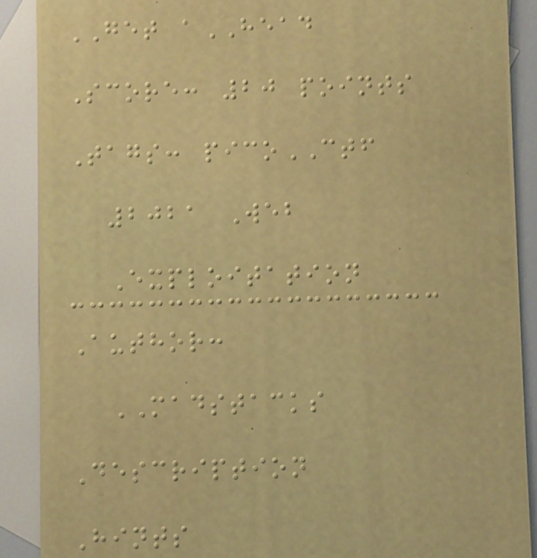GET aHEAD
Score: 20 points
Tags: picoCTF
2021 Web
Exploitation
Author:
MADSTACKS
Description
Hints
